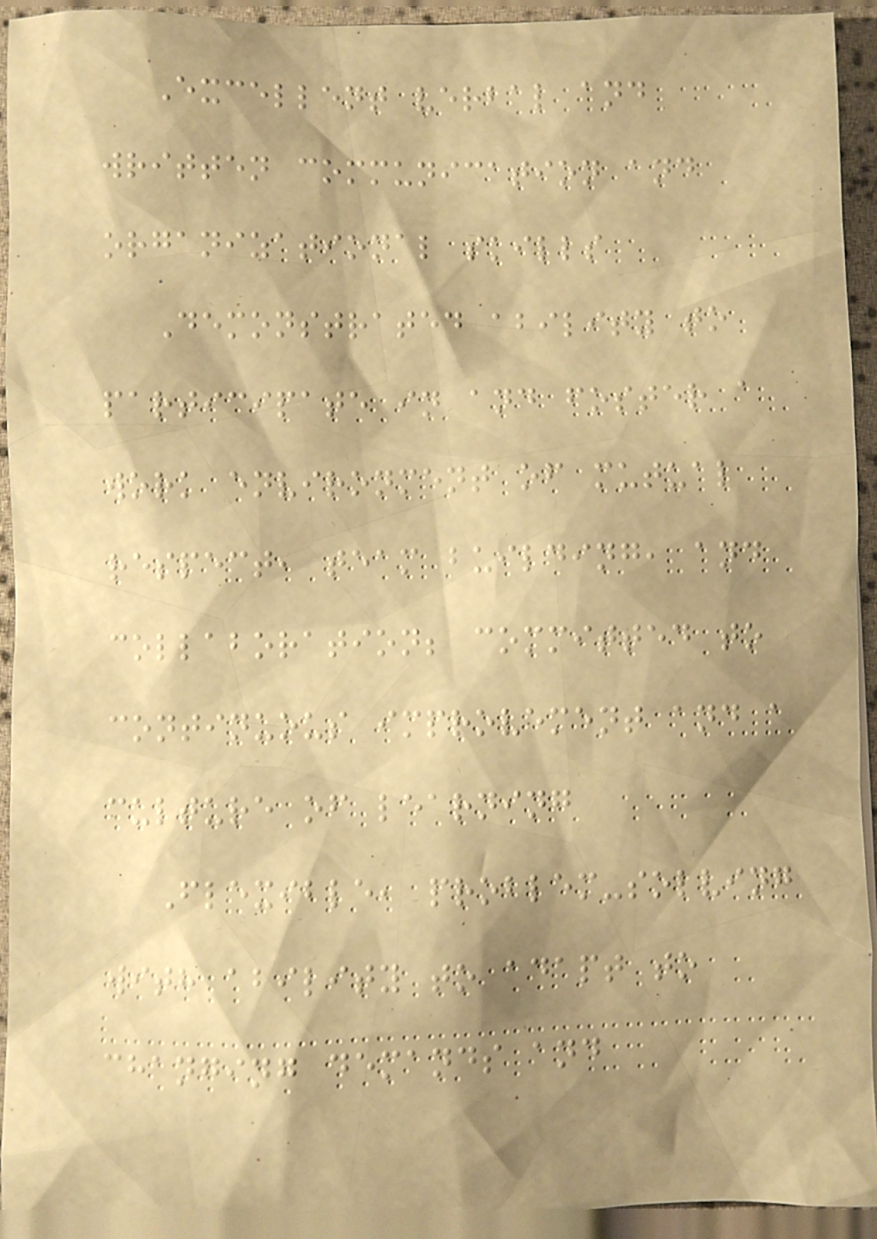Excellent verbal and
written communication and
organizational skills
Demonstrated ability to
participate in and foster a
work environment of mutual
respect, team building, and
collaboration; committed to
continuous improvement and a
culture of learning
Flexible, problem-solving
with ability to adapt to
changing demands and
